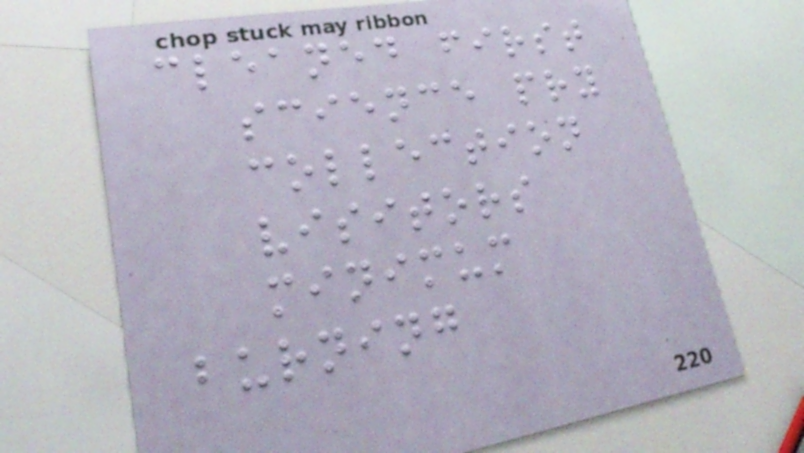cleaned first
science pry
collection
visitors
minimum
burning
